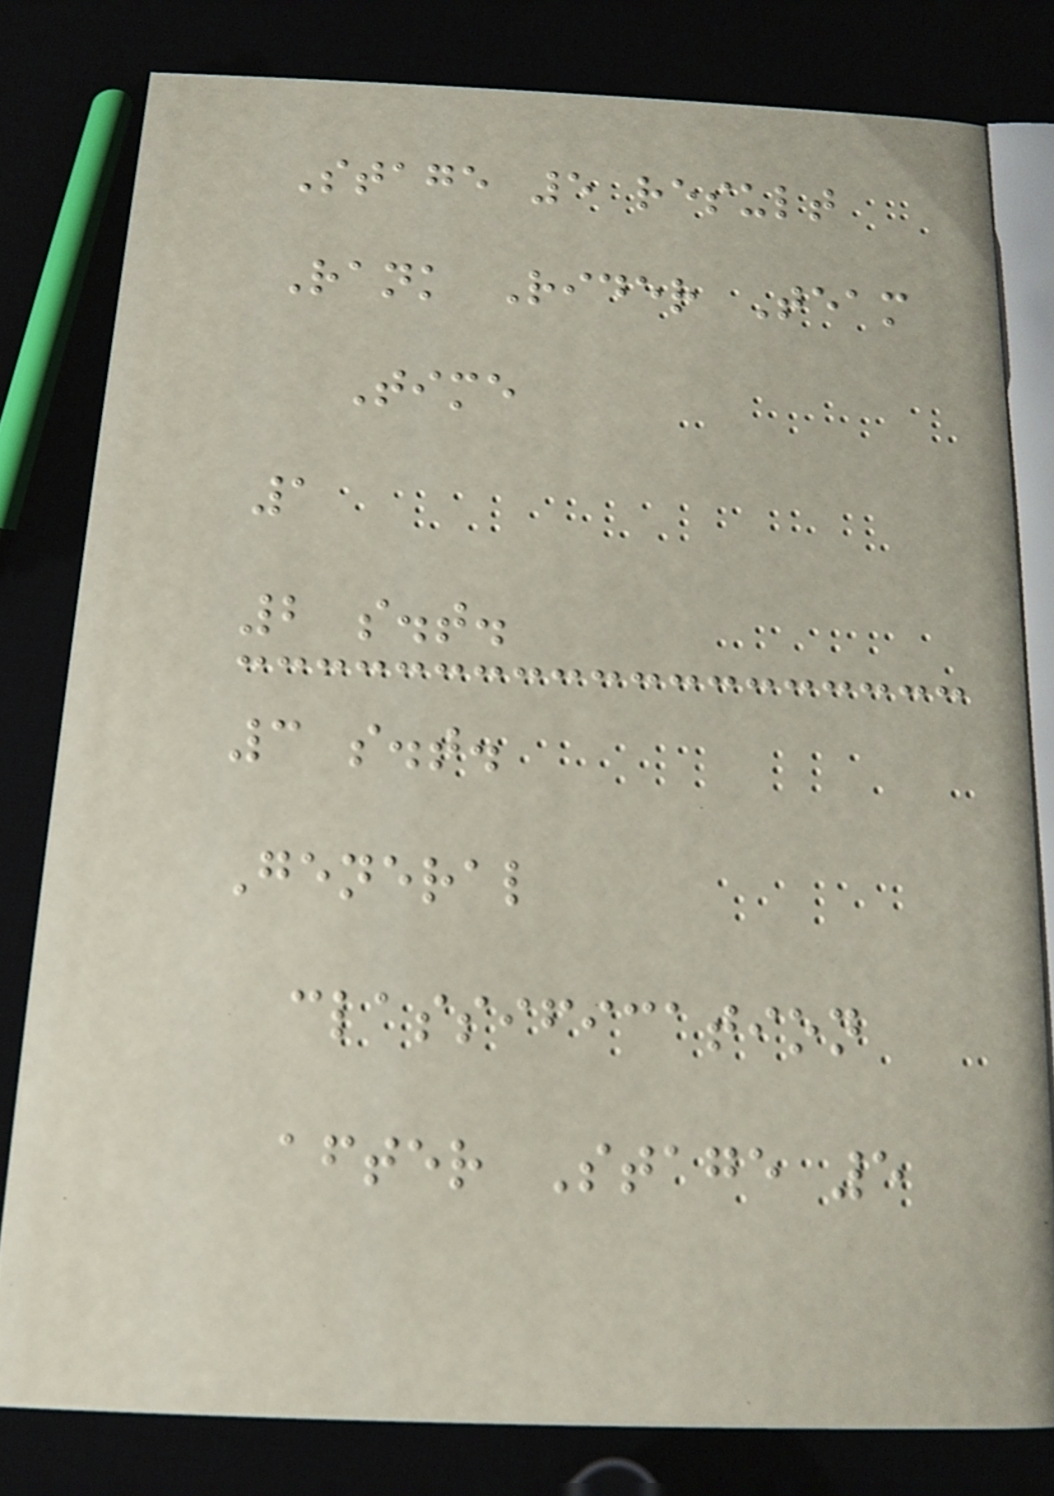Stage 5 result
Rank Rider Team
Time
1
2 s.t.
3 s.t.
General
classification
after Stage 5
